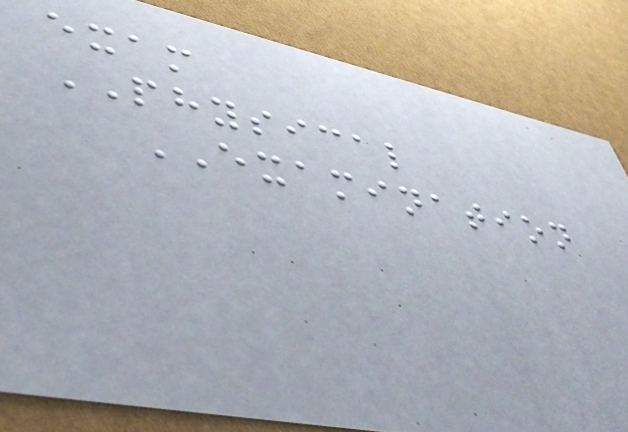exam
PHYSICAL
EXAMINATION
